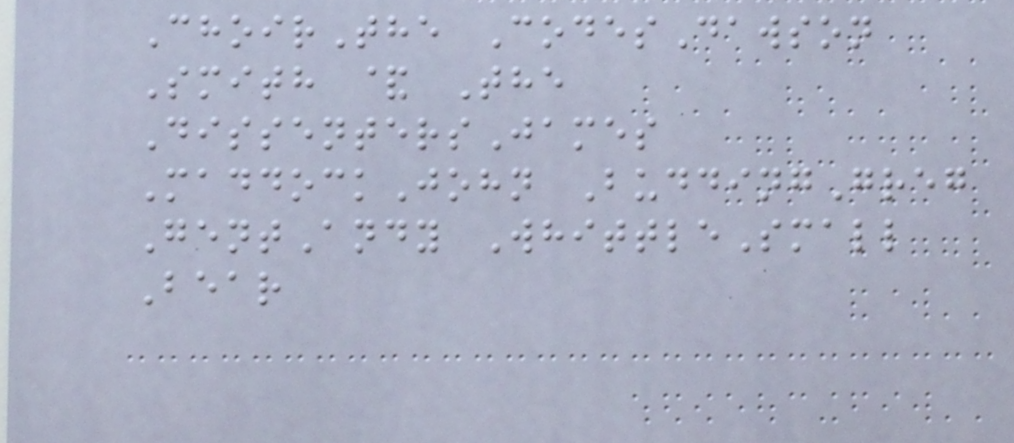ChoirThe CodesDawson
Smith & The
DissentersJames
MaddockJohn BuddingGreg
GentAndy WhittleSmall
Bear
